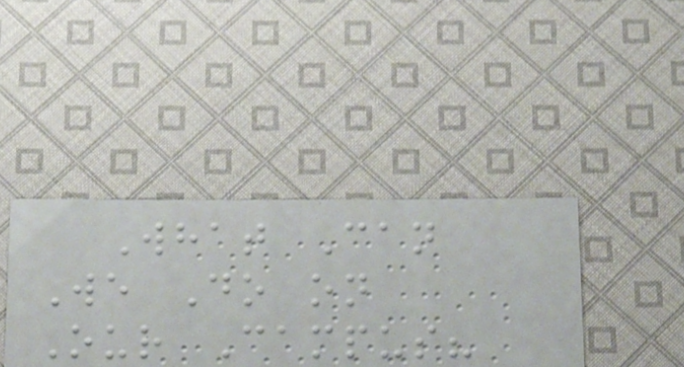What Can
We Do on
Our Campus?
